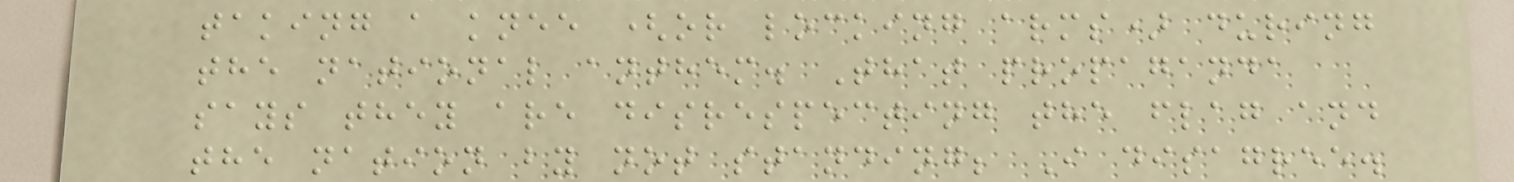taking a knee (or locking arms) during
the national anthem. That propaganda
says they are disrespecting the flag and
the nation by not standing; I disagree.
